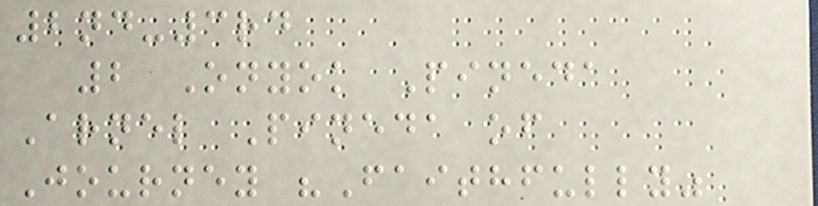2nd-3rd
2 Onyok Pineda
Arnel Pineda of
Journey "Faithfully"
